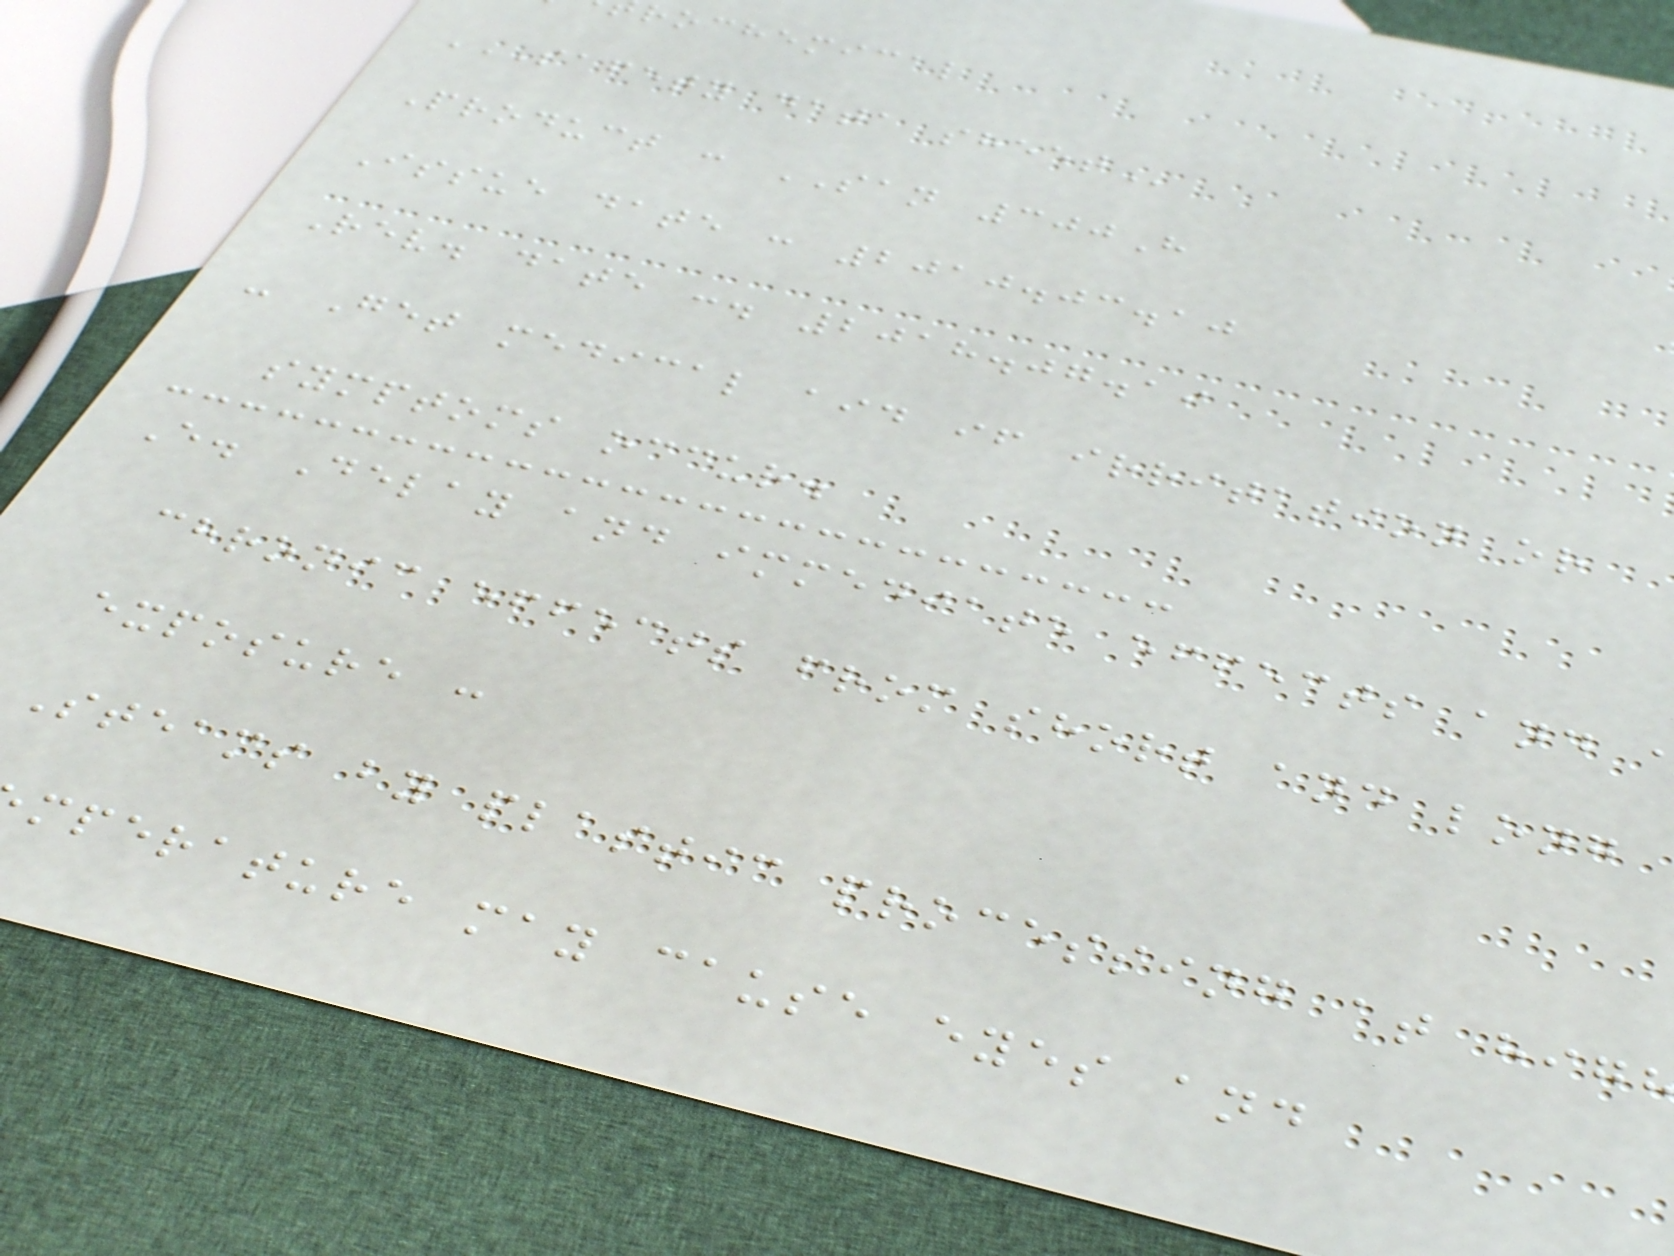rochemical
SAFETY DATA SHEET
Product : SAN 300H
Issue date : 2010.03.10
Rev. date :. 2018.07.19
- Get medical aid if irritation or
symptoms occur.
E. Delay and immediate effects and
chronic effects from short and long
exposure :
Steams by plastic processing at hig
mperature may cause eyes and
